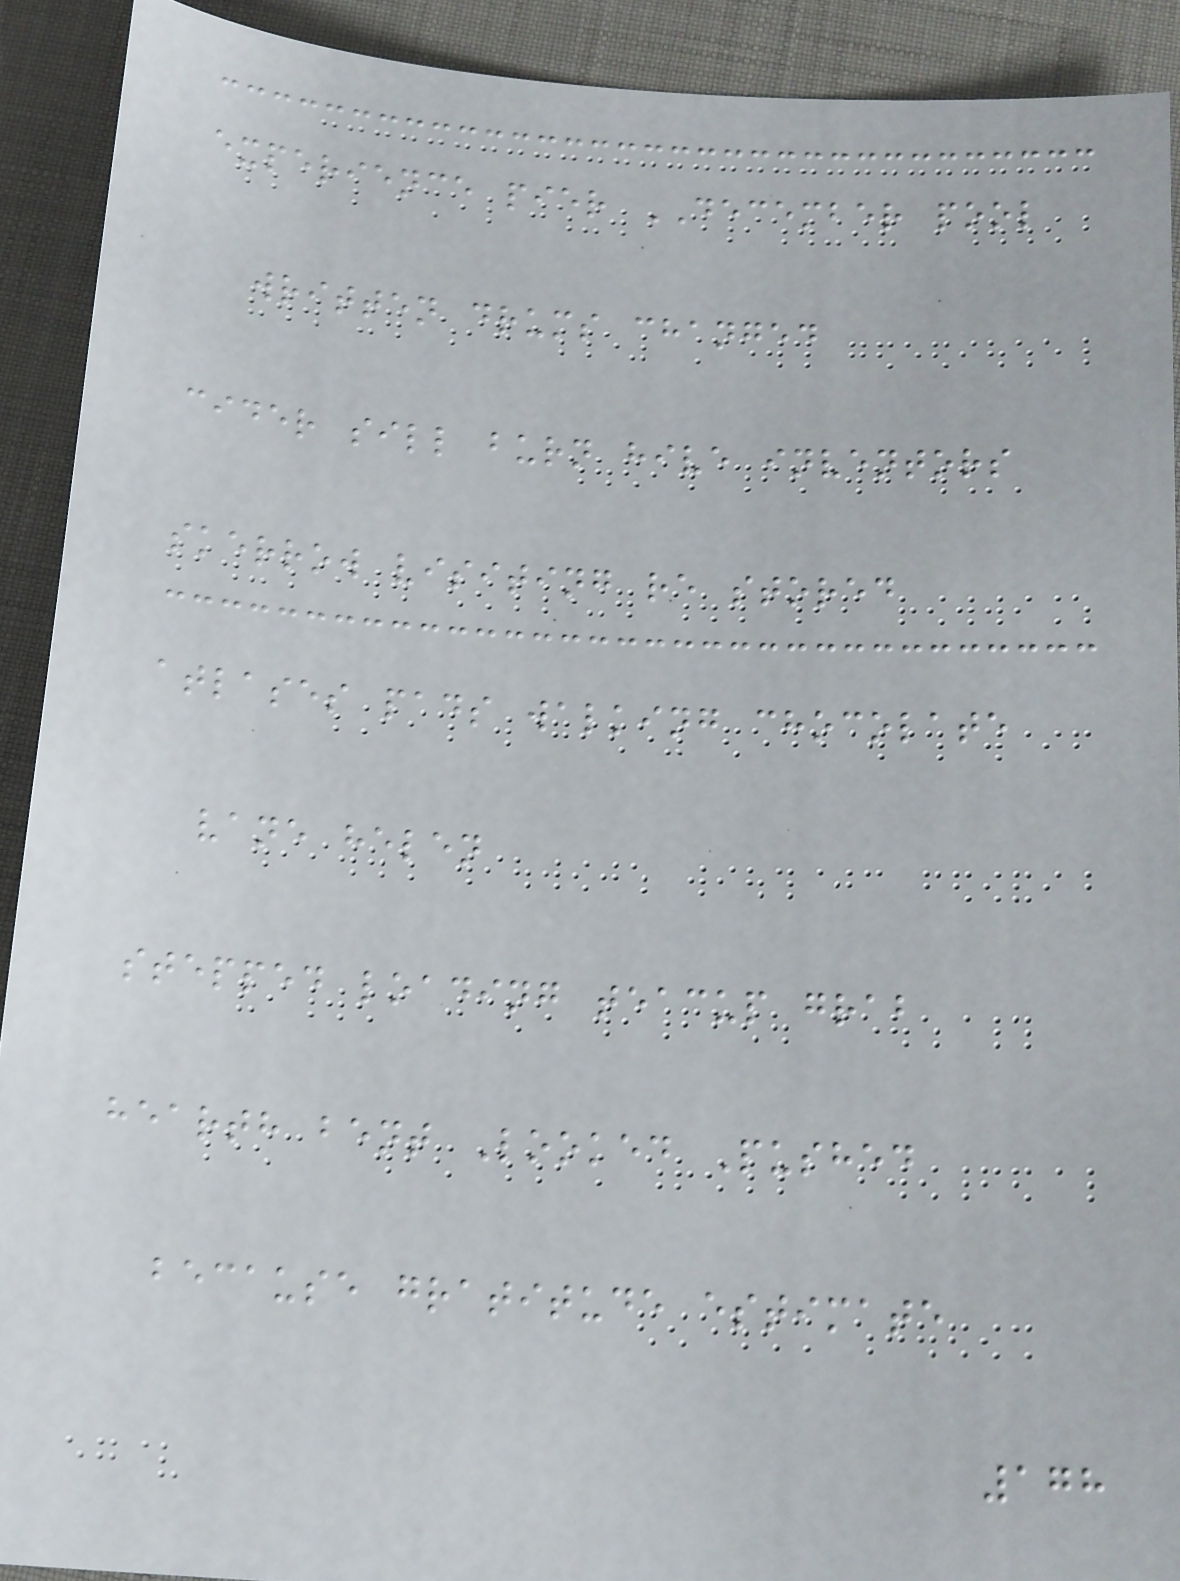experience pier DECEMBER pool
written drums changed
cider sill burn hive inventors
skerrow visiting re stored
atlases pads walking chocolate
vane helen
stepped loading teacup grab
hearth bent Looked Pushed
because gratitude estimate
178
